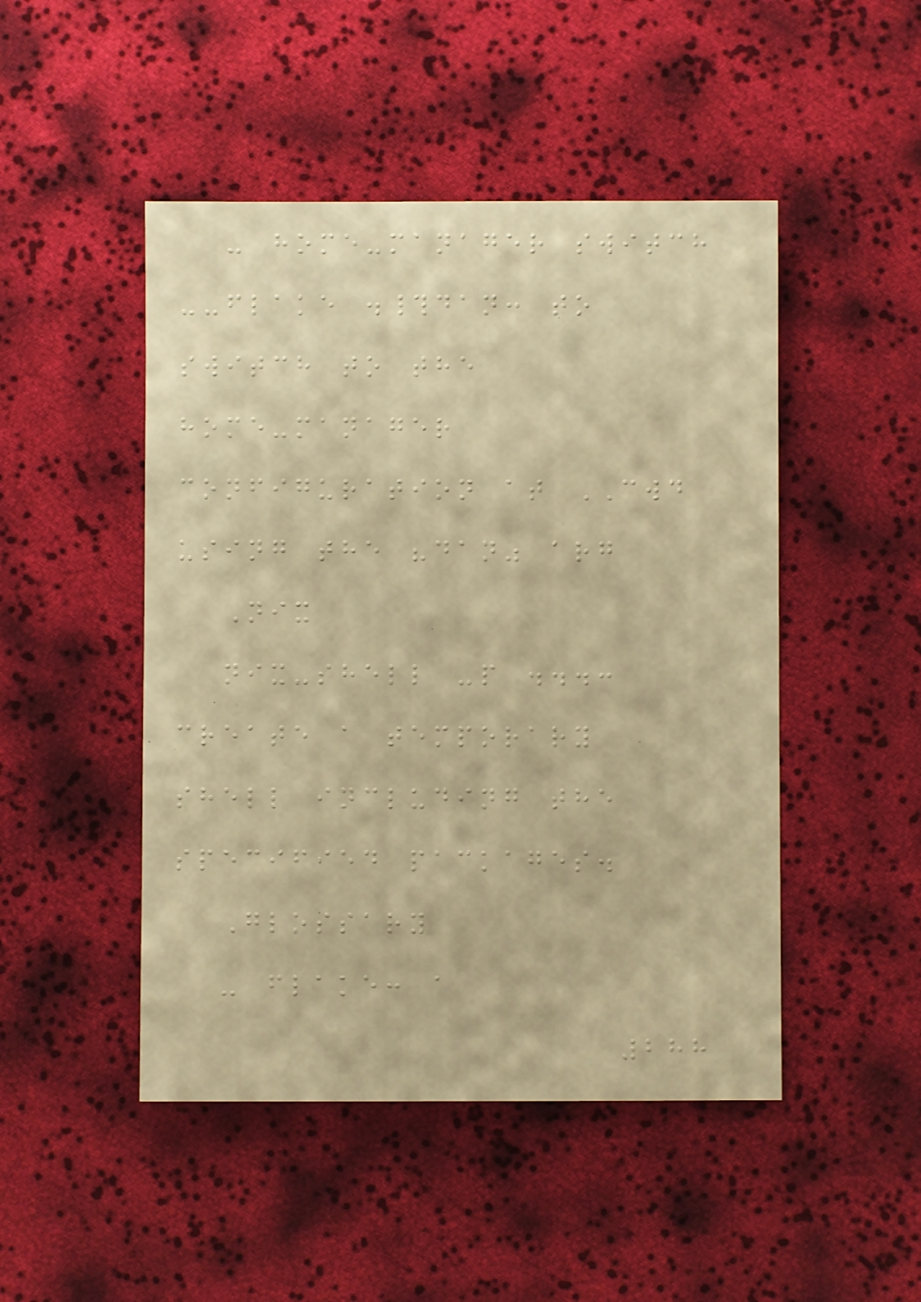- home-manager switch
--flake .#dan: to
switch to the
home-manager
configuration at CWD
using the "dan" arg
Nix
nix-shell -p ...:
create a temporary
shell including the
specified packages.
Glossary
- flake: a
288
